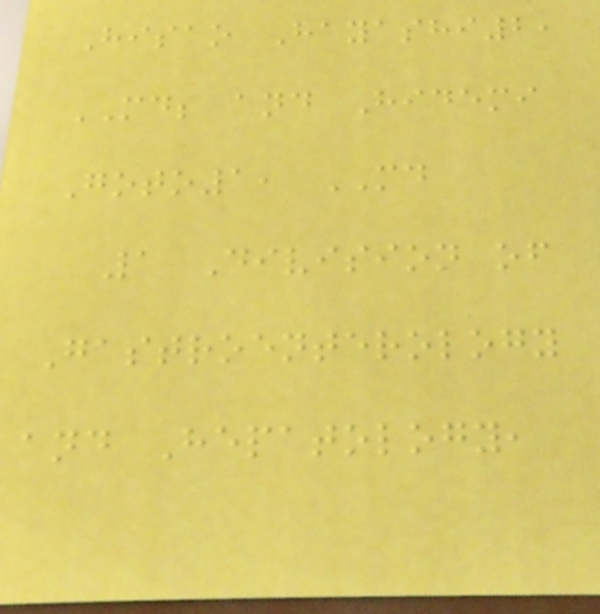Hisao Hayashi2,
MD; and Hidemi
Goto1, MD
1 Division of
Gastroenterology
and Hepatology,
